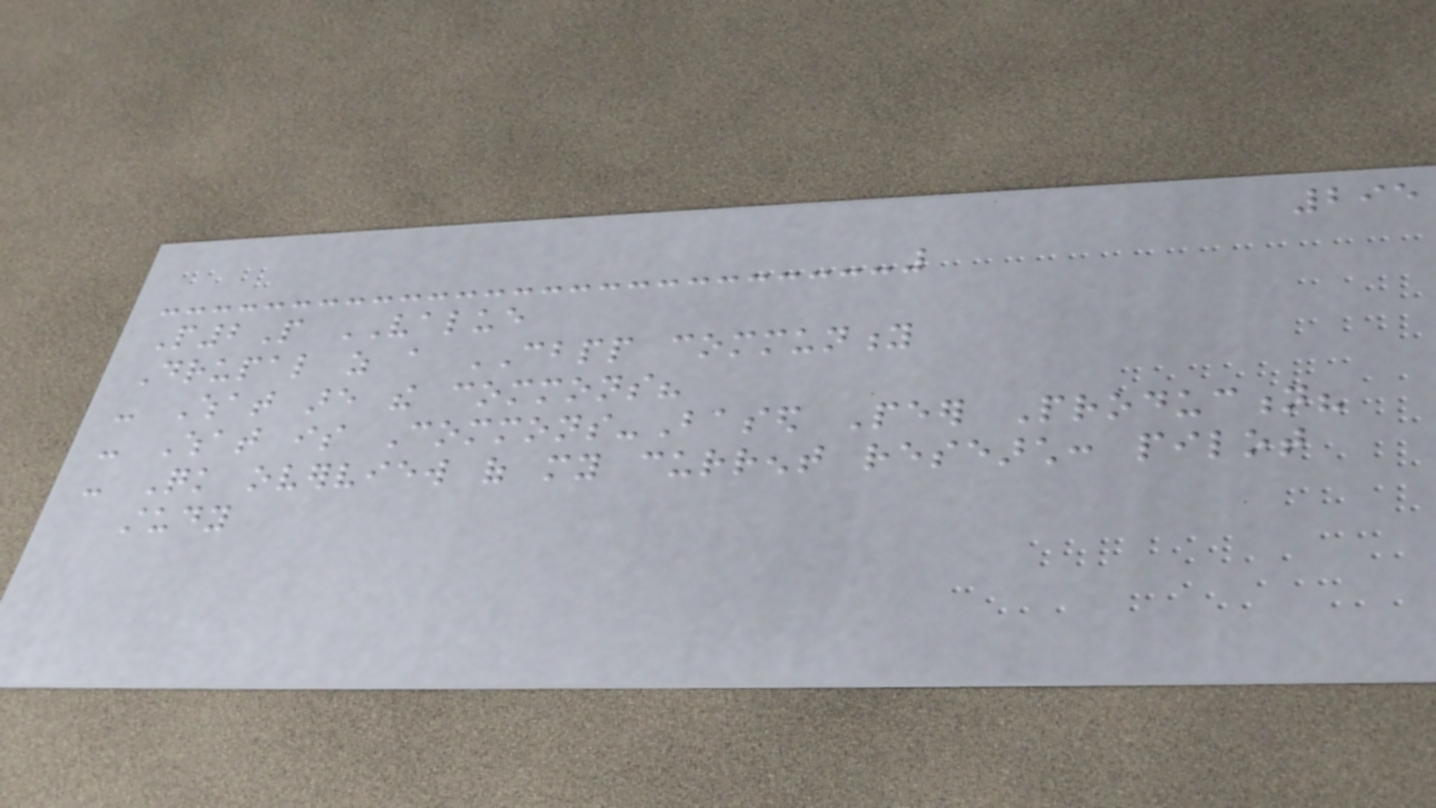295
P2P VALUE
Drupal as a CBPP community
- What are the commons?
- What is Commons-Based Peer Production?
- Quick overview of my current research: pilot
study
